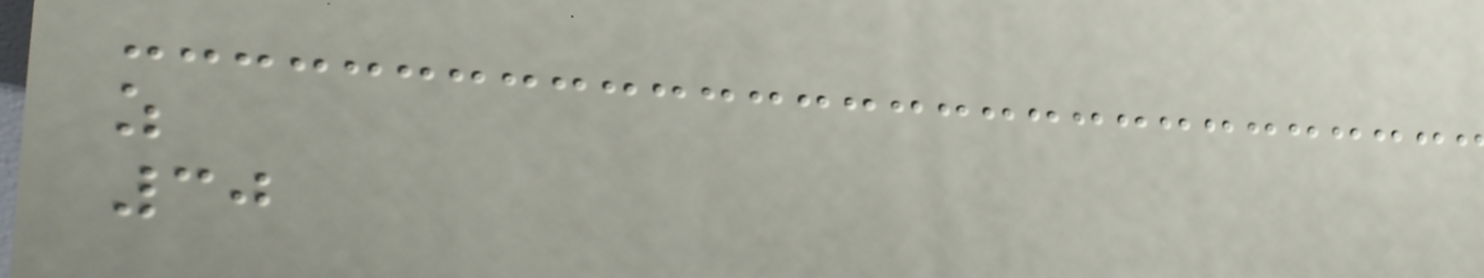z
30
